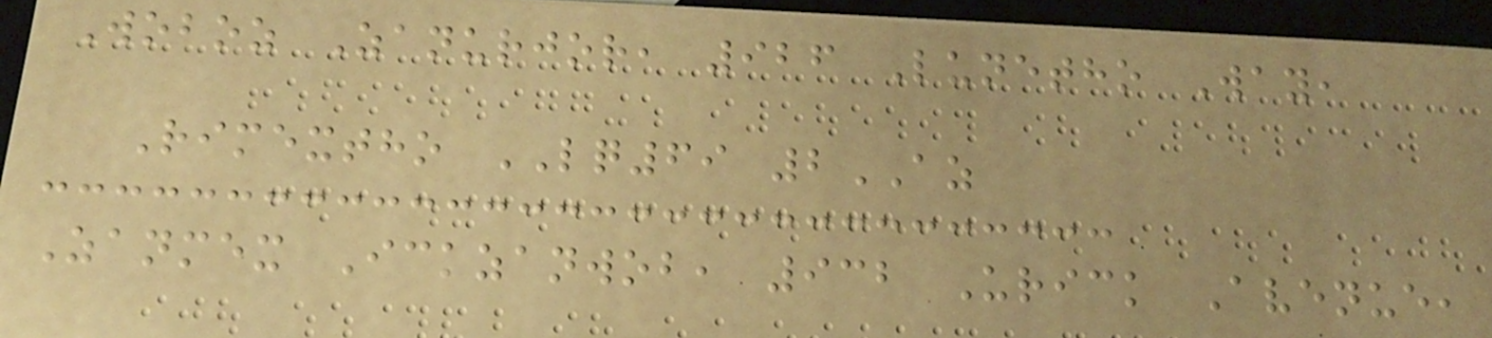Woboz Zanurjor, 926 Lunetho Way,
Rimextho LQ69 2AZ
Zanmex Ickzanwob, 932 Urick Avenue,
